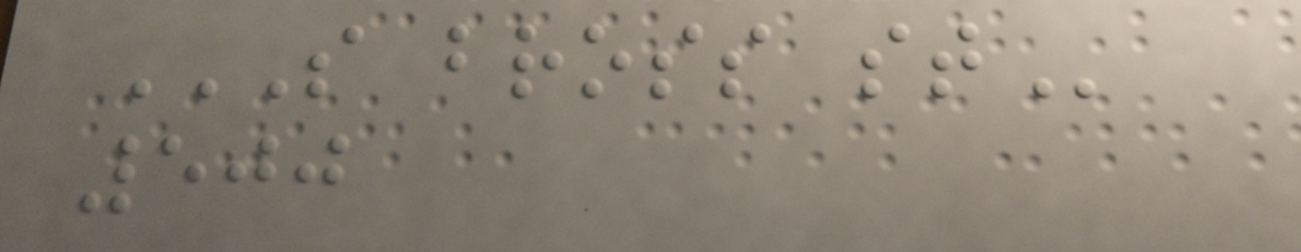S BROSS ST
500
